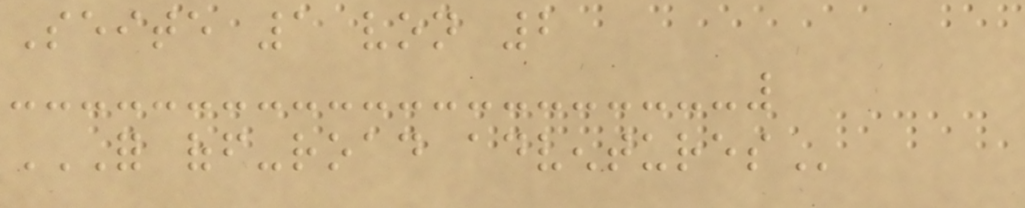Seite 1 von 2
FOR OFF-ROAD ADVENTURES
